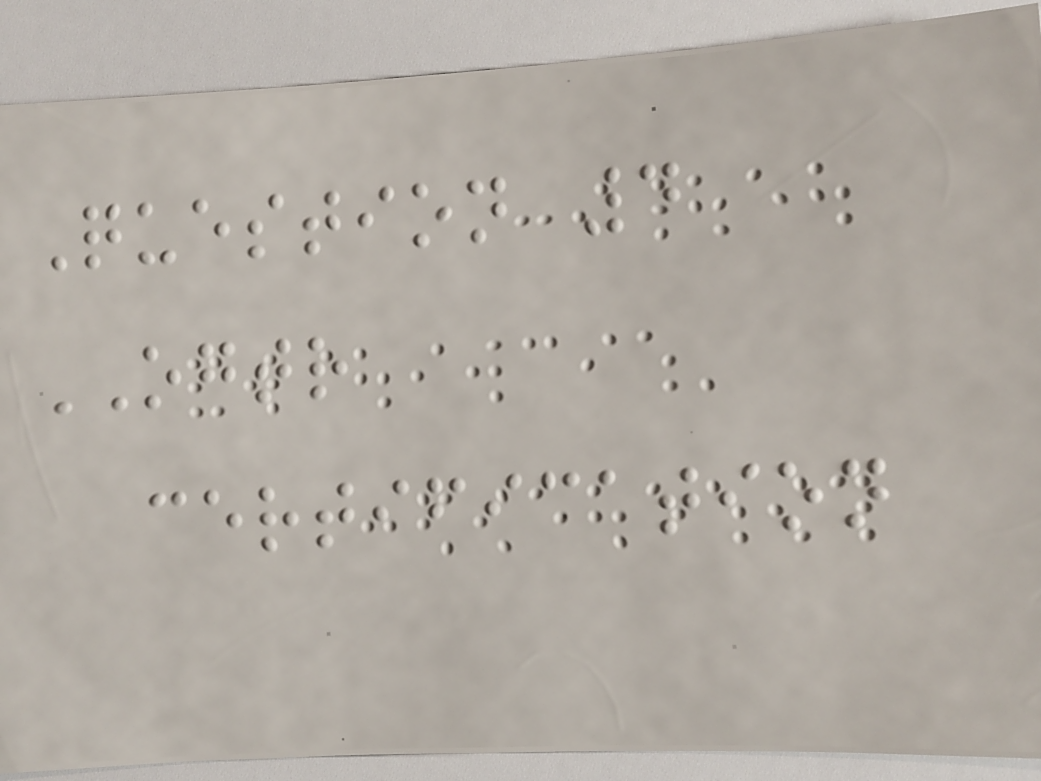Question 4
OGTR
certification
